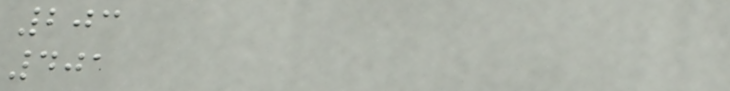203
401
